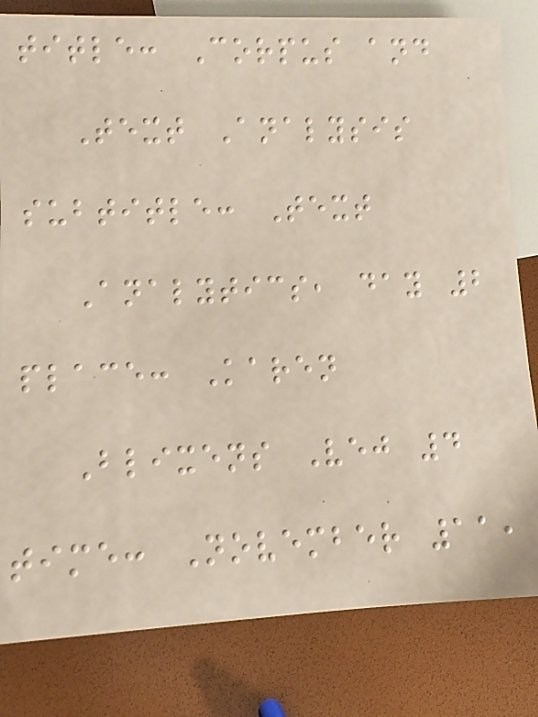title: Corpus and
Text Analysis
subtitle: Text
Analytics, day 2
place: Karen
Blixens Vej 4
time: November 11,
